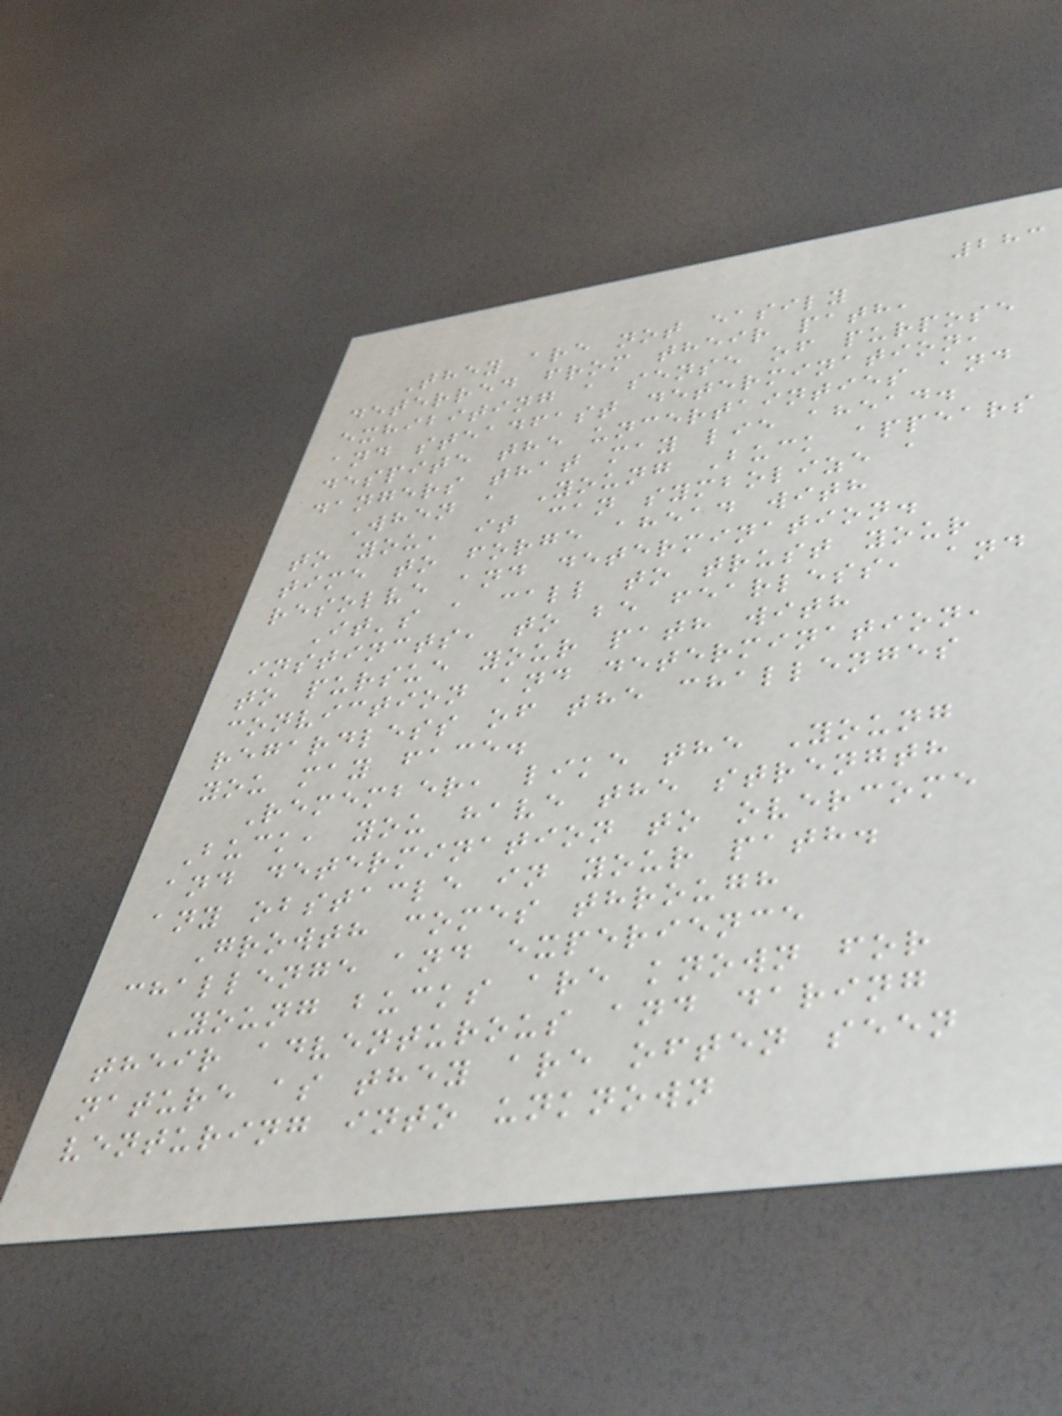283
They are not easily
deterred from their path,
exhibiting a sense of purpose
and steadfast determination,
despite the uncertainties and
dangers that may lie ahead.
When a Young Buck appears
to you, it can symbolize a
time to forge ahead with
resolve and determination.
It's a call to trust your
instincts, to be fearless, and
to pursue your path with
conviction and determination,
regardless of the challenges
you may face.
Remember, like the Young
Buck, you have the strength
and determination to overcome
any obstacle in your path.
Growth comes through
challenge and experience
Young bucks are known for
their adventurous and daring
nature as they are often seen
venturing into unknown
